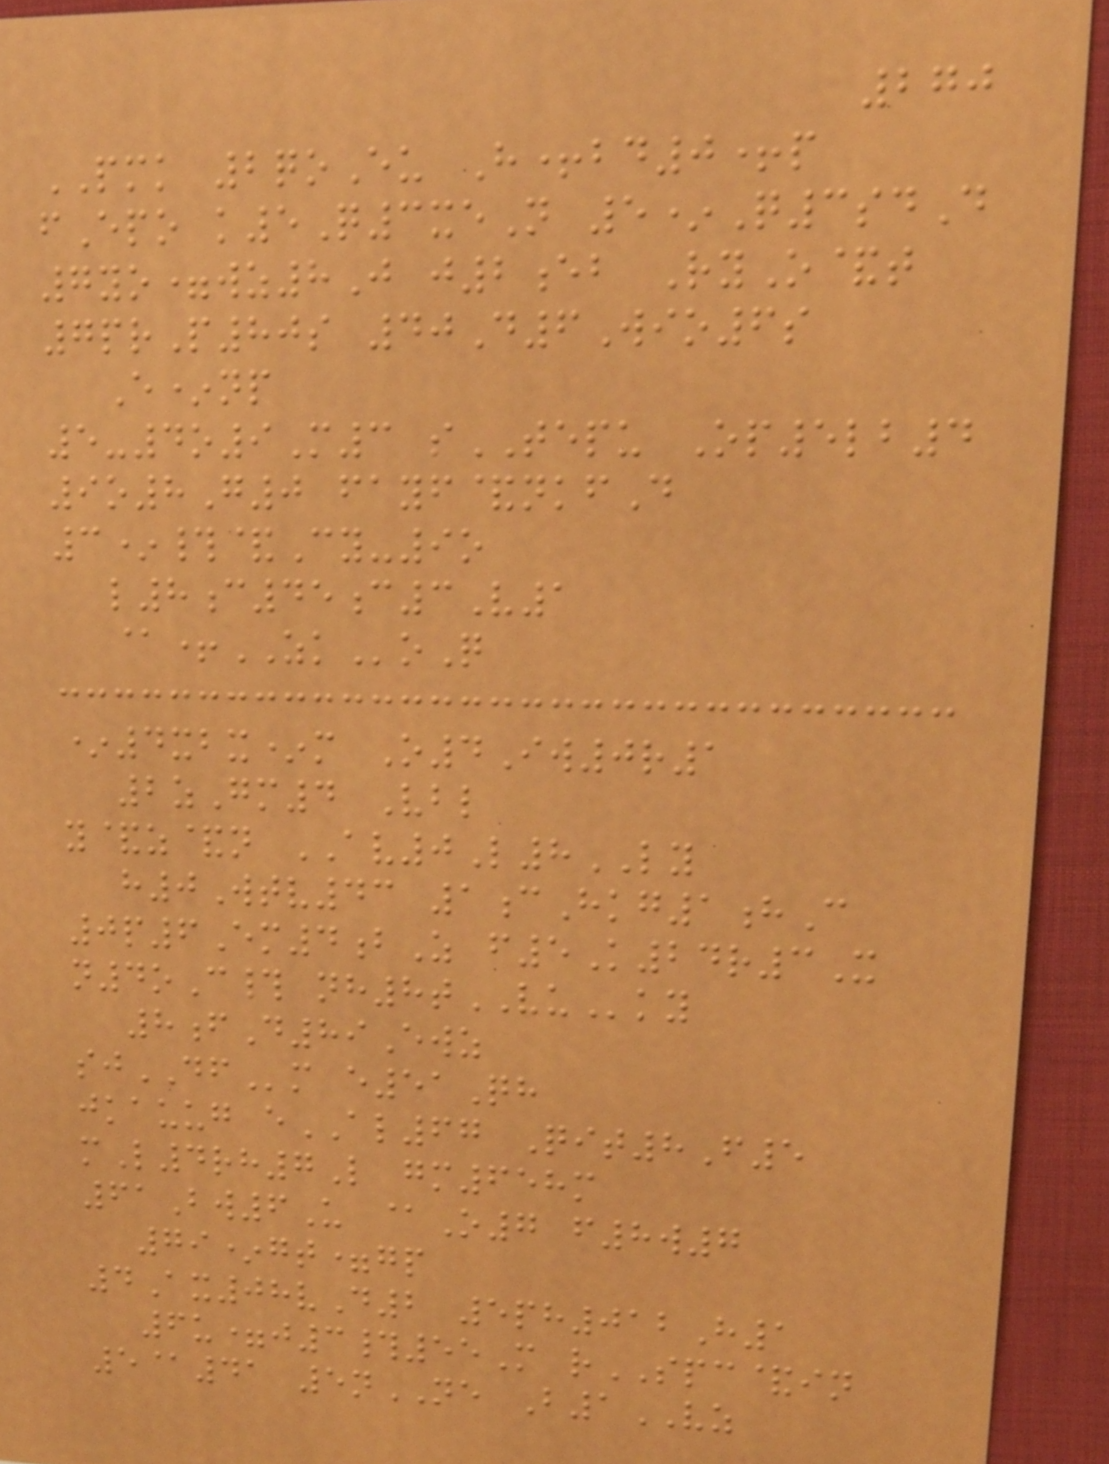270
PMK 2qoEu H+bd0+p
fEpo k5Q3xeN 5*Q3sdD
7yo=wz8J j2eb RyO&t
7prP80s 40D6Wio6s
E*np
5-4o9M3 sTEPU Op5lb4
9o8G0 fayf&nkfD
3*#&Cy-9o
l8c45c3V1
@+ZKoQ
*4xbx*m O4Iw0r1
2zGm4 Vbl
y&z&n AV0L8LY
h0Wtv43 1cHkg1hC
0p6Em4bZ f5K24r3X
n4oC# nh8tVUky
8fD89Ewz
sjDFm e51Qh
jkauug eAL67 Qit8F5
mL4rh7L gm658m
61Bw6U @O7 f8w7
79*gt=gp
4Ax08vD2 5ph012H1
6u=j3#55M rSPC&in
5@41 5nNE B1VZ
